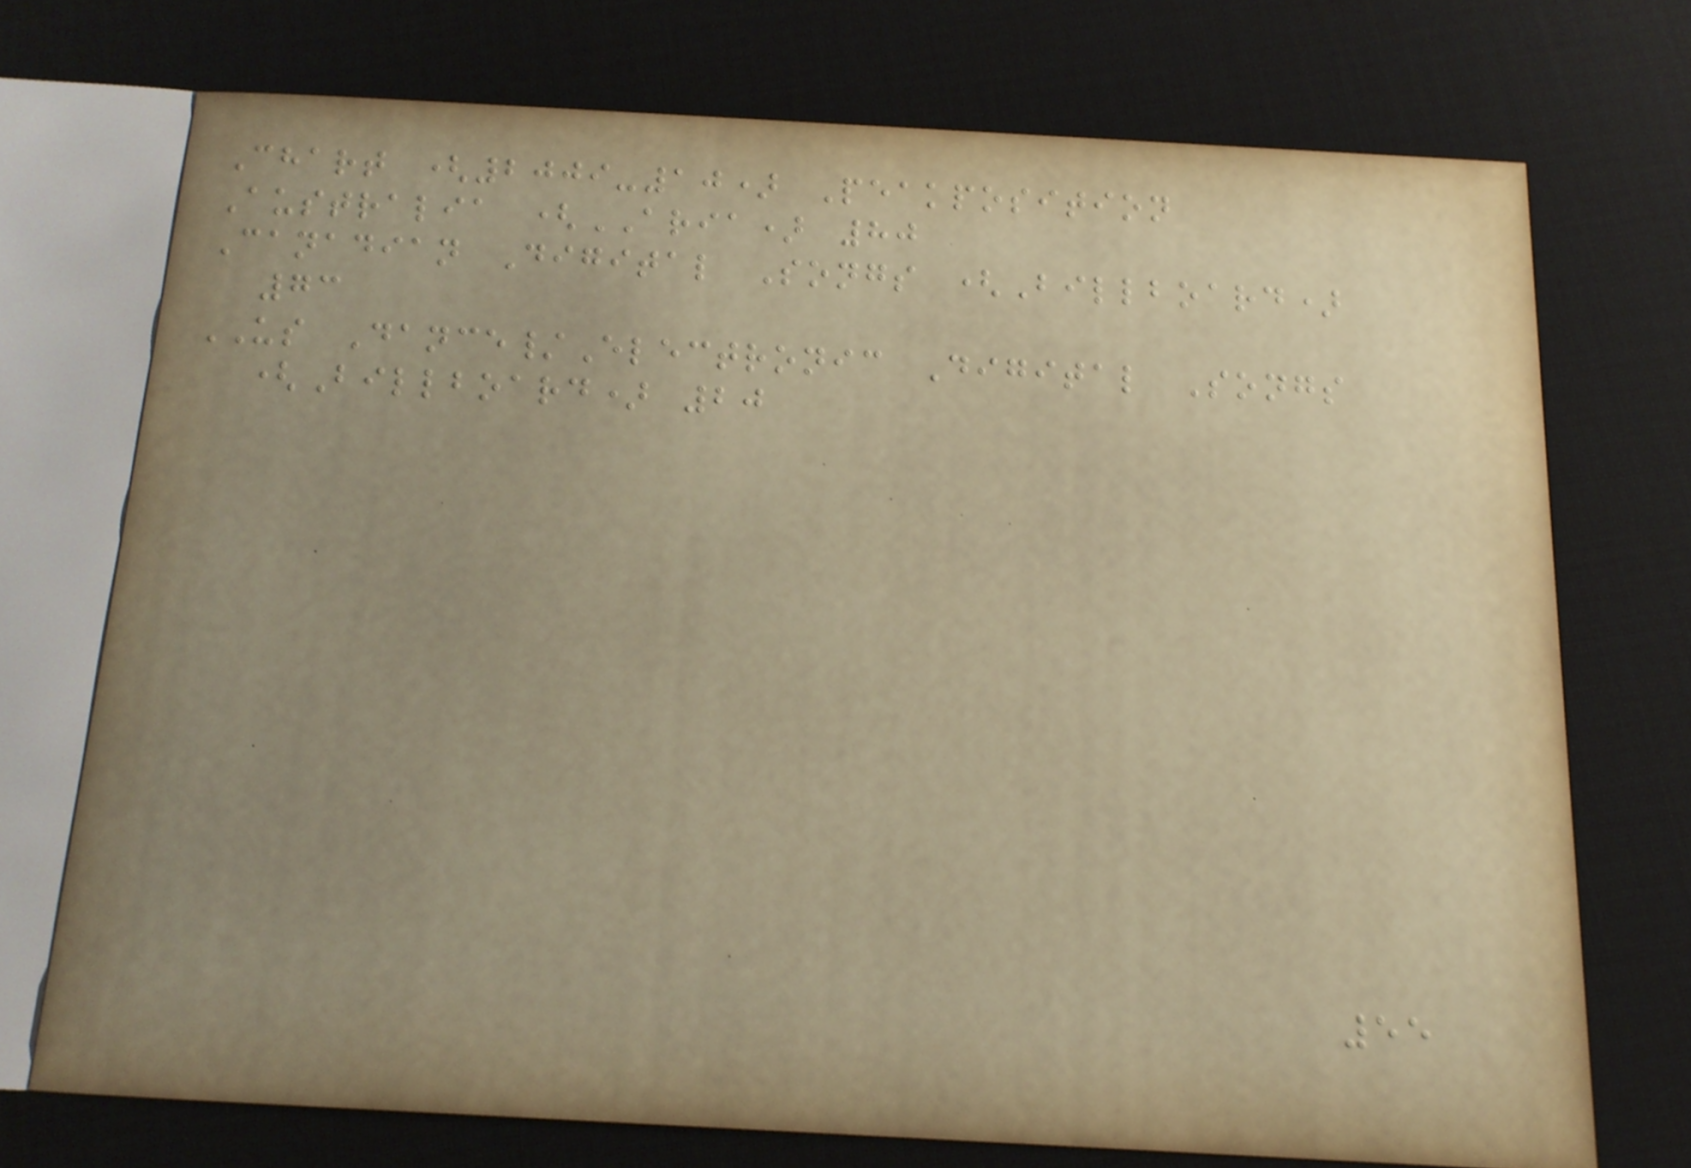Chart (2009-10) Peakposition
Australia (ARIA) 80
Canadian Digital Songs (Billboard)
73
US Dance/Electronic Digital Songs
(Billboard) 20
55
